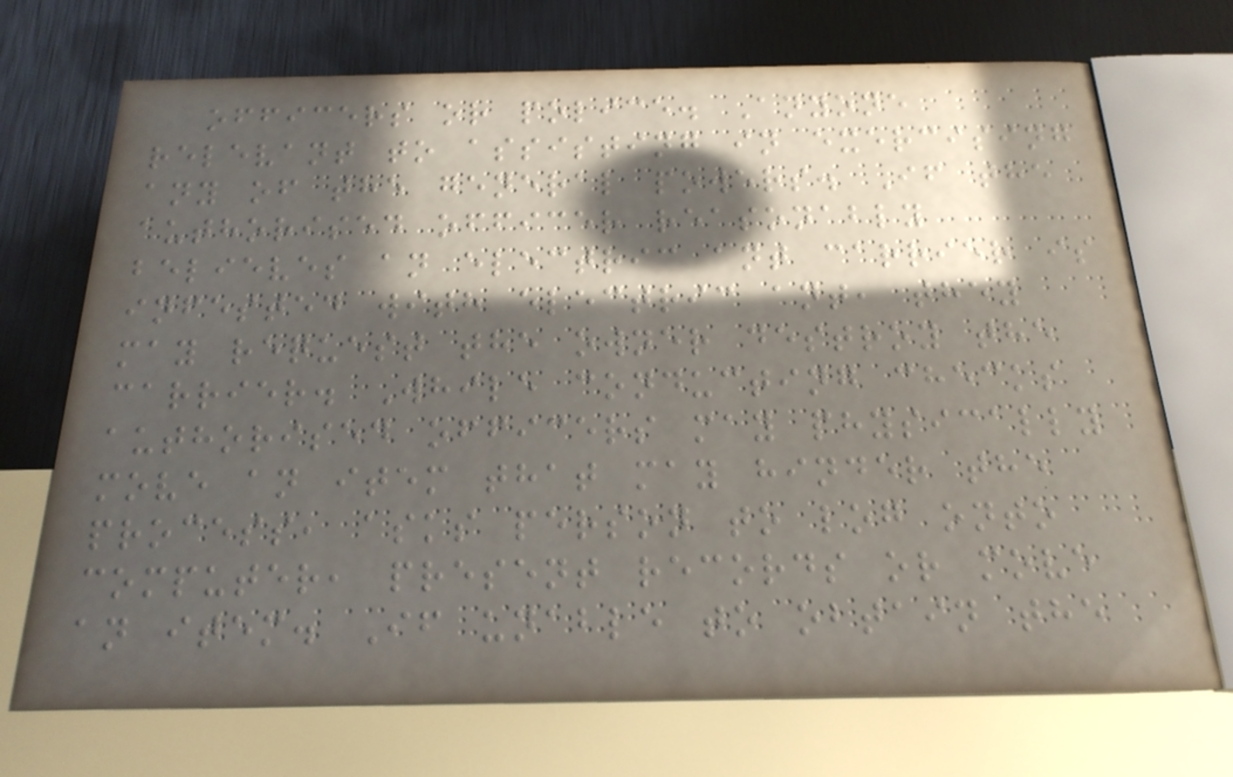officers or police. Anyone
relevant to assisting in exercising
any of the general powers. If the
authorised officer reasonably
believes an electric ant carrier is
infested with electric ant, they
may request the owner destroy the
carrier. While conducting checks
authorised officers may physically
move an item that may hinder the
process, asks person to log onto
computer, present records or move
an item. If unable to obtain the
